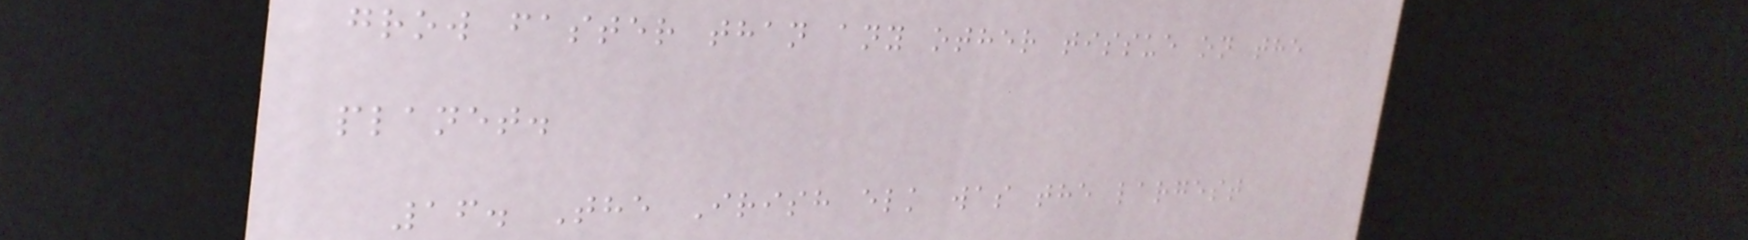grow faster than any other tissue on the
planet.
16. The Irish elk was the largest
